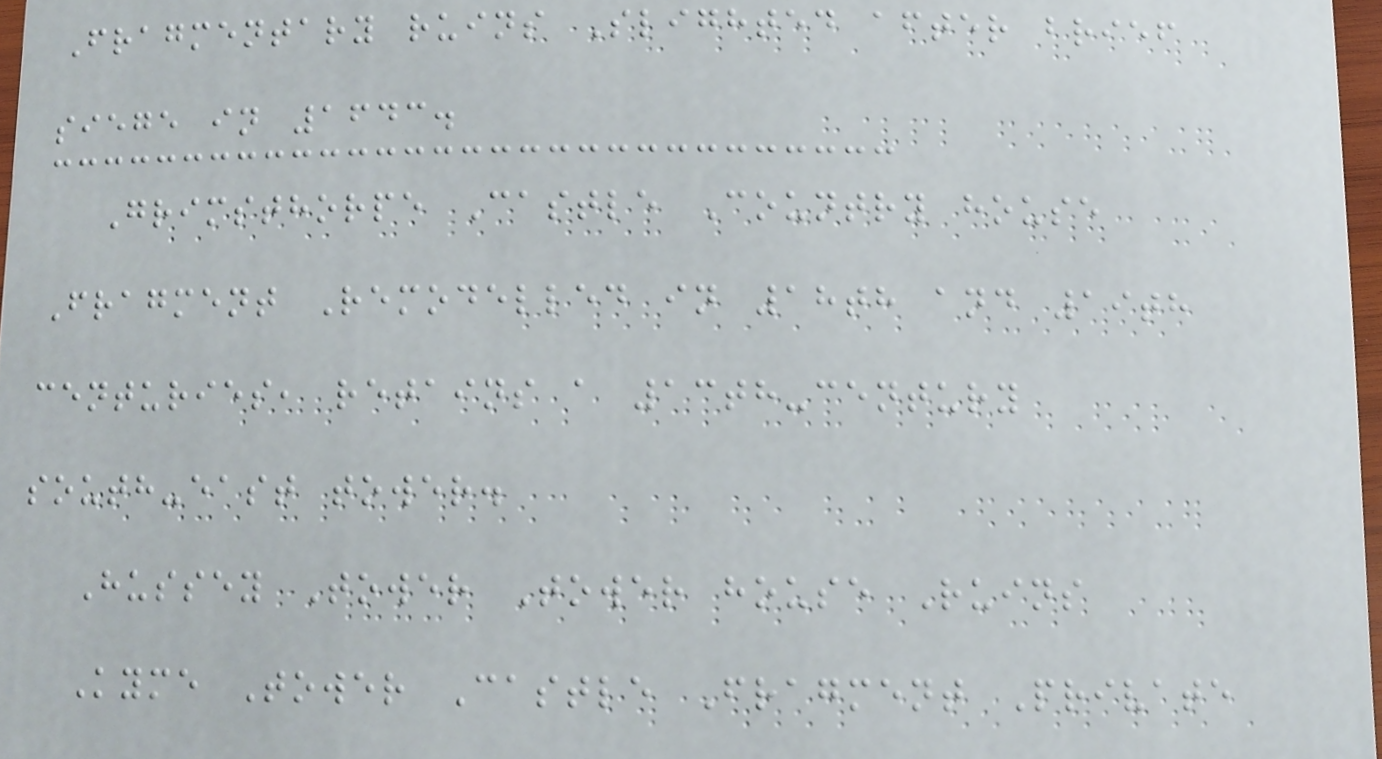Fragmentary ruins Slighted after brief
siege in 1643.
Grimsthorpe Castle Country house
Fragment Remodelled in 18th and 19th
centuries, retains a 13th-century
south-east tower.
Hussey Tower Tower house Ruins
Kyme Tower Castle Fragment Private
